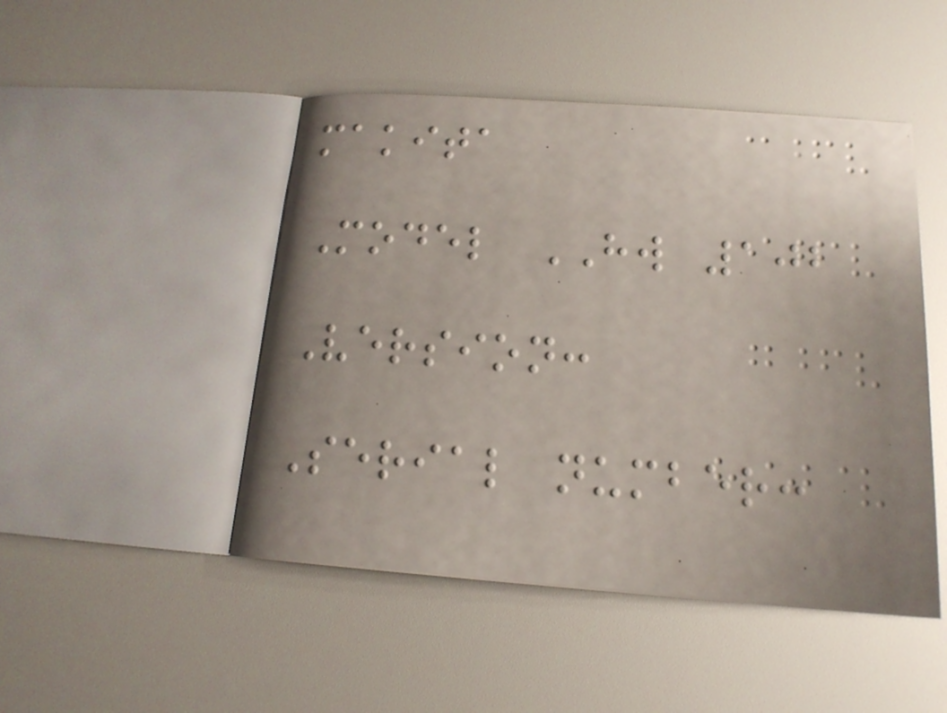makita
Model HW 102
Version:
Serial number:
